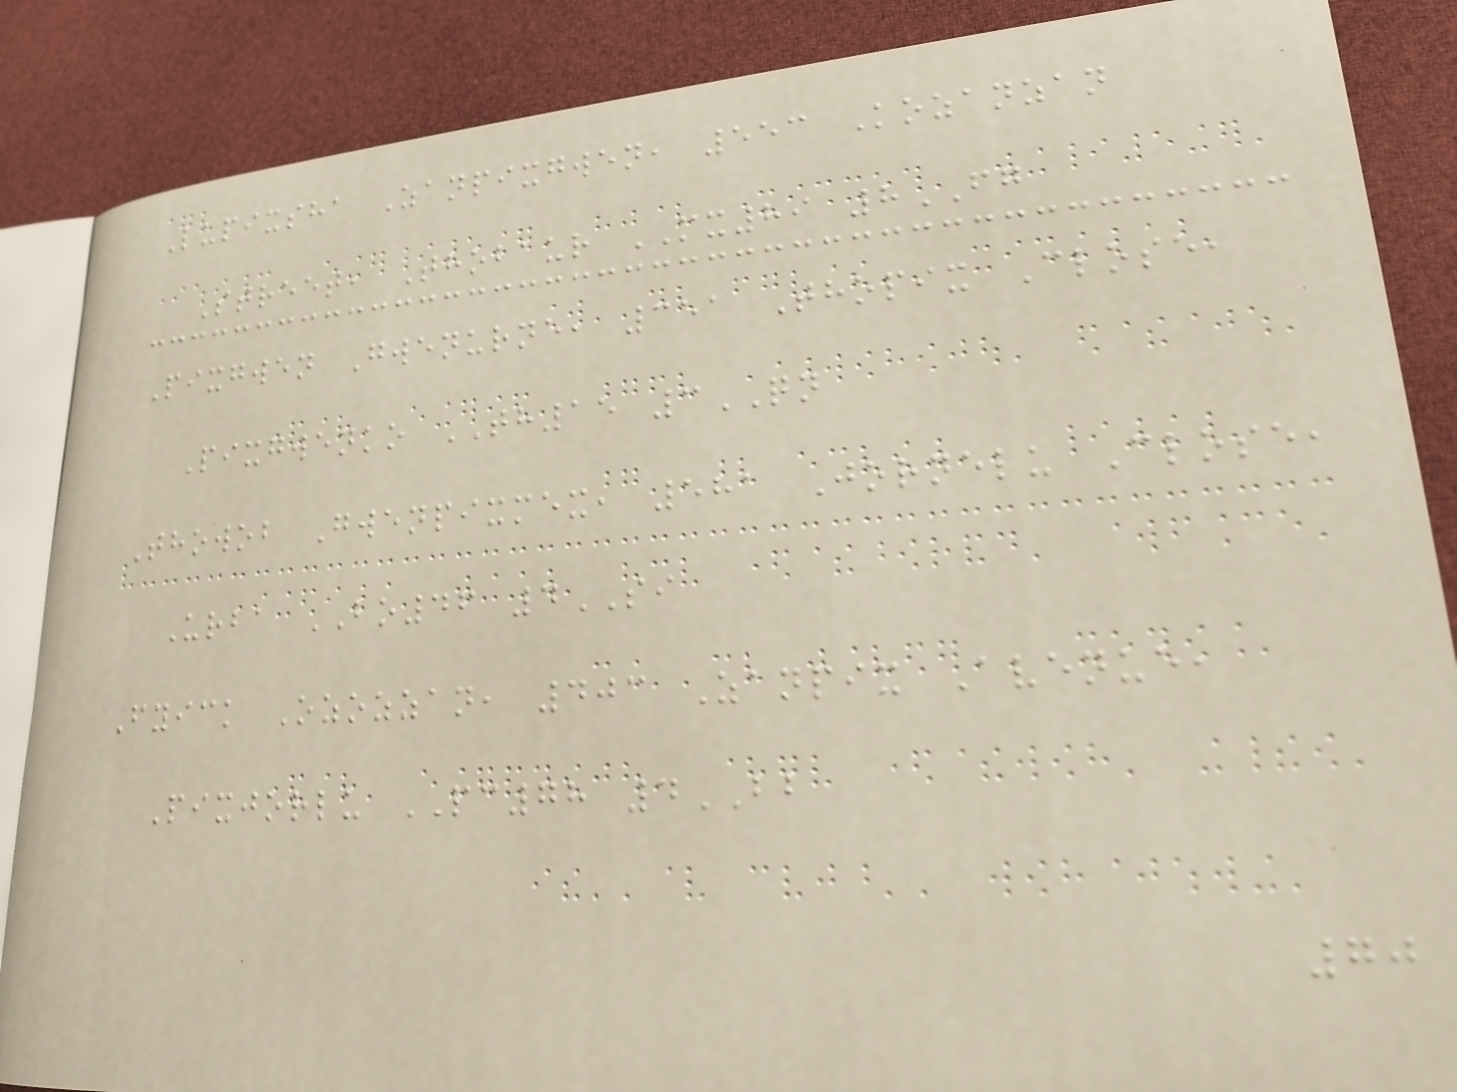Lupixsha Zanpixgwen, 553 Kozanzan
Street, Thobaur MX89 8FG
Pixgwen Gwenurne, 351 Thopix Close,
Pixgwenko TH15 3QN
Thowob Gwenpixmex, 581 Jornelu Close,
Urba BO46 4SI
Fyick Ozozzan, 403 Zanpix Avenue,
Pixjorlu PC78 4BB
70
